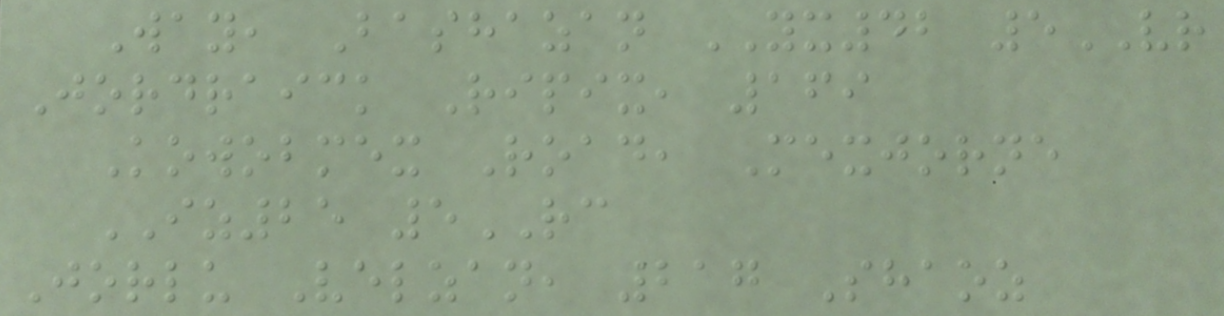Way, Bashazan YX42 5VR
Jordraick Ripix, 169
Kowobmex Road, Mexjorne
IZ25 5RC
Jorlu Velzan, 217 Shaoz
